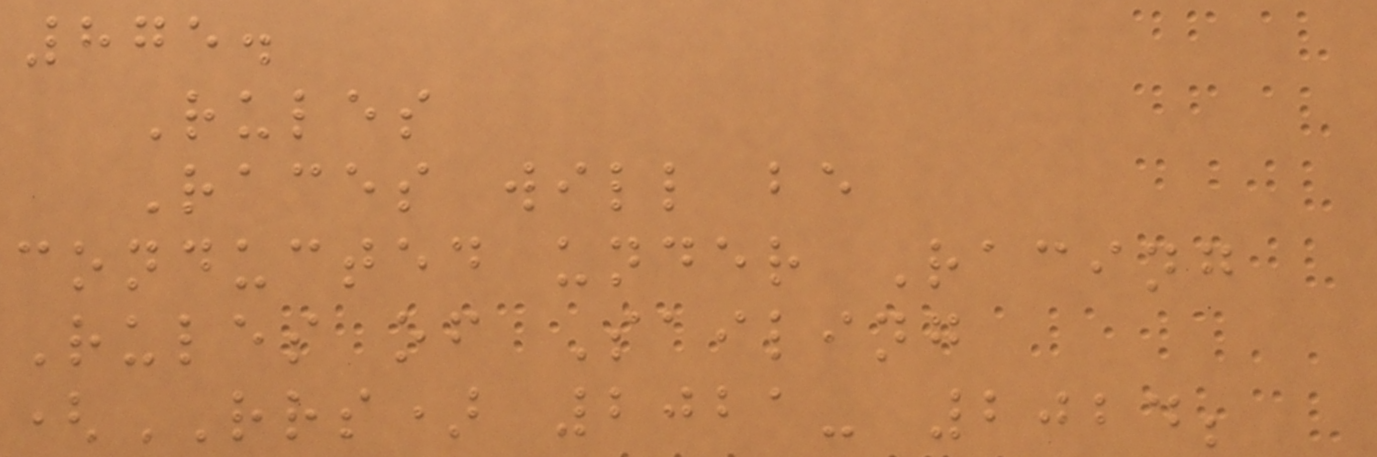875.
Rules
Races will be
conducted under Racing
Rules of Sailing
(RRS) 2021- 2024;
